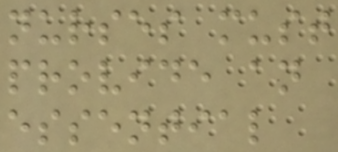nurses must
provide an
essential
